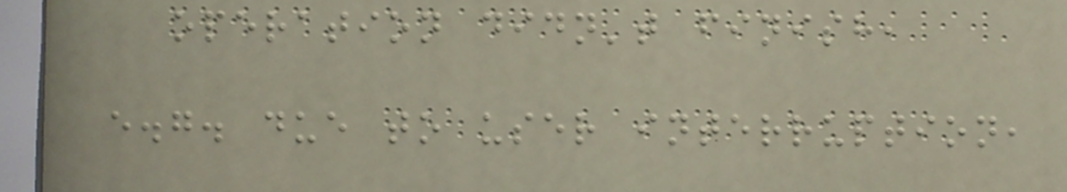operation didn't finish,
e.g. due to user interruption,
